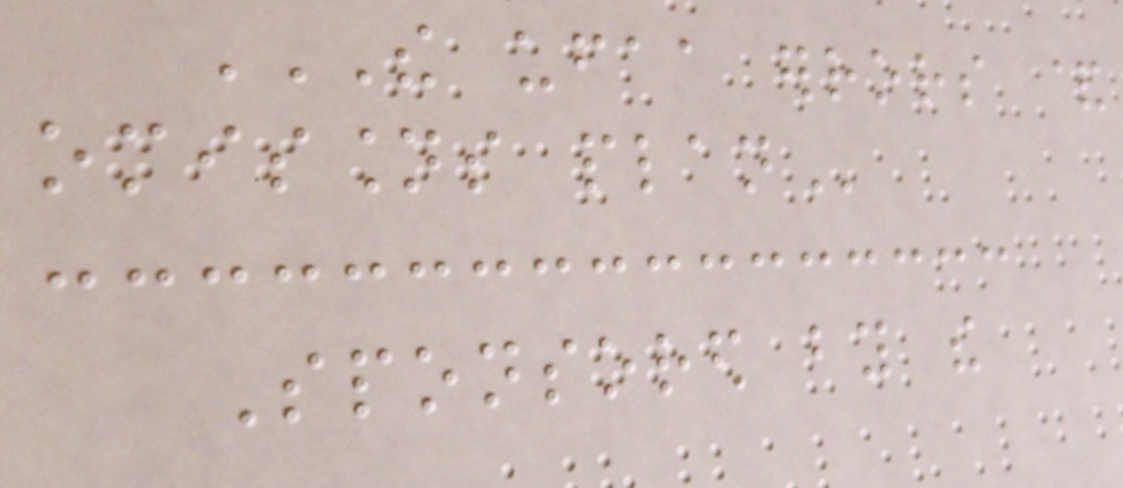THE UFAA ERRORS &
OMISSIONS PLAN
Sponsored by the
